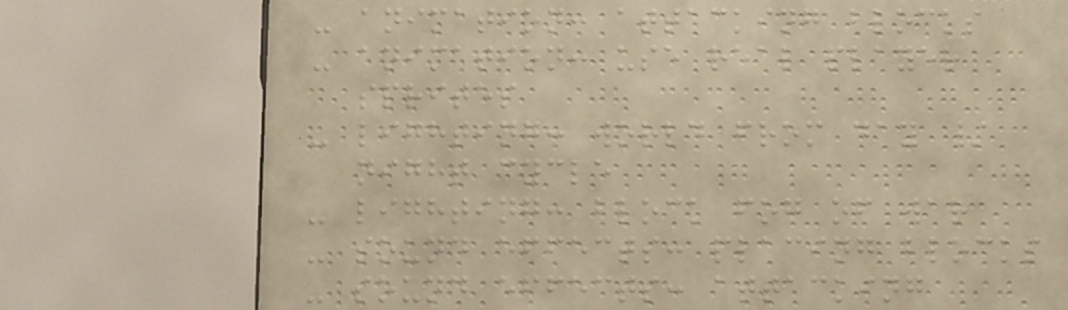- animation: attacking blocks
- animation: use real player
sprites
- lighting: world from day /
night cycle
- lighting: block fog of war
- sound effects: placing blocks
- sound effects: attacking
